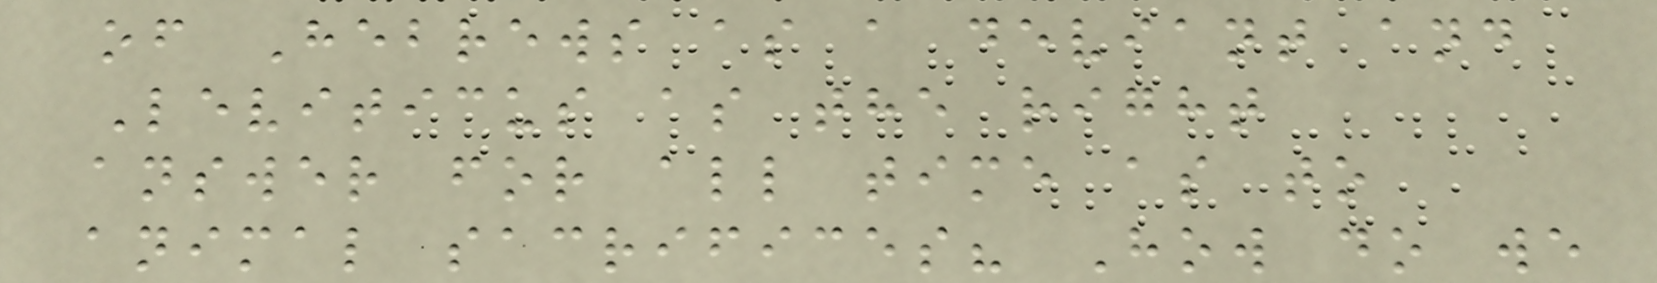of Hebrews as a deviant and
Leviticus as the right
answer for all time as to
animal sacrifices? How do we
